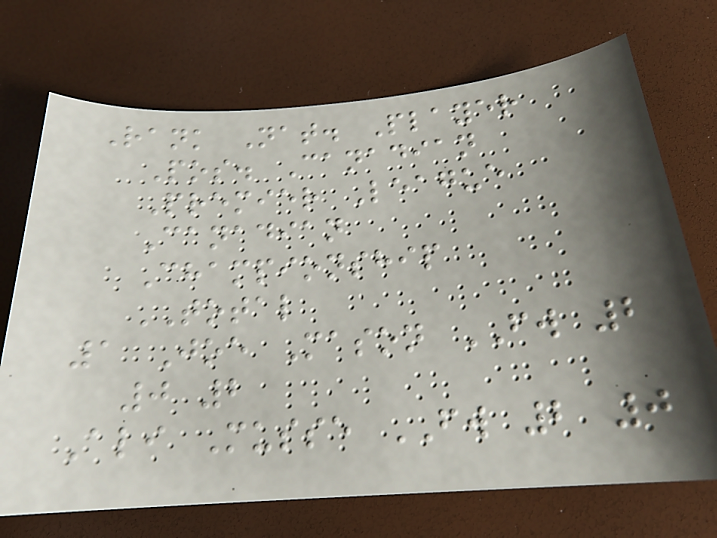Rank Nat. Player
Pos. Canadian
Premier League
Canadian
Championship
TOTAL
1 Joe Mason FW 2
0 2
Ali Musse FW 2 0
